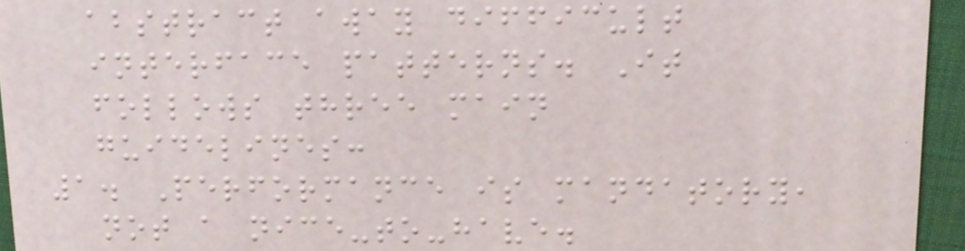abstract away difficult
interface patterns. It
follows three main
guidelines:
1. Performance is mandatory,
not a nice-to-have.
